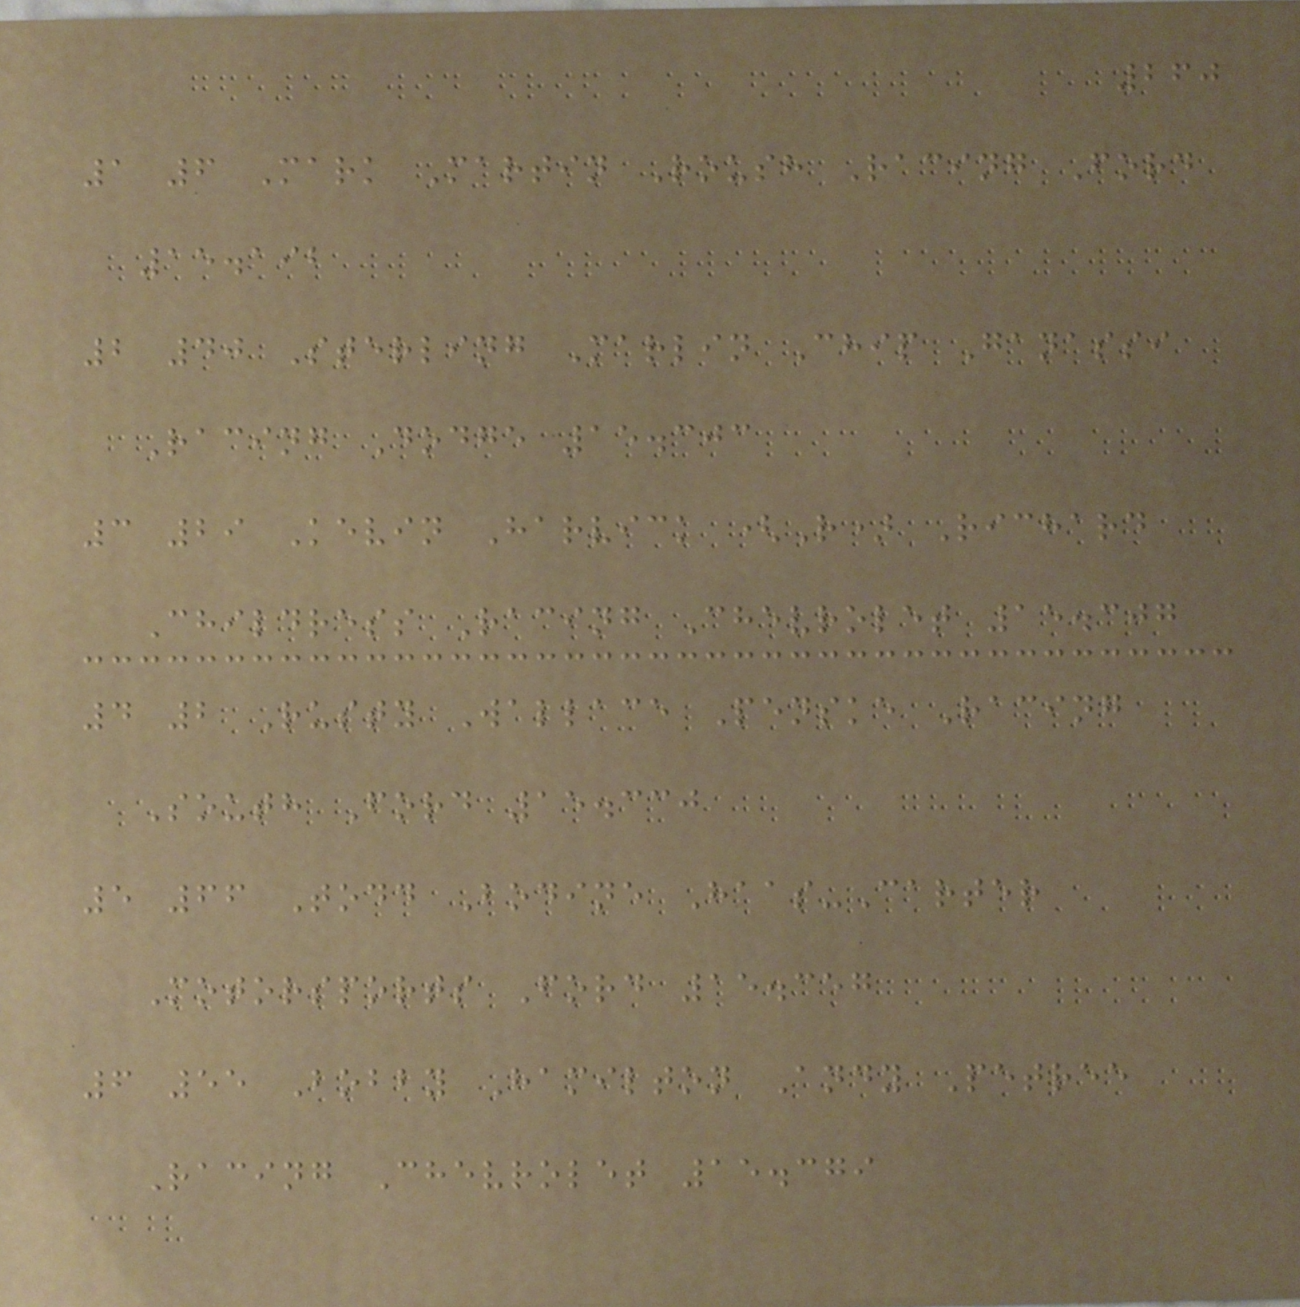260
1 6 Mark Martin Roush Racing Ford
15.192
2 40 Sterling Marlin Chip Ganassi
Racing Dodge 15.303
3 29 Kevin Harvick (R) Richard
Childress Racing Chevrolet 15.307
4 2 Rusty Wallace Penske Racing
South Ford 15.330
5 66 Todd Bodine Haas-Carter
Motorsports Ford 15.357
6 55 Bobby Hamilton Andy Petree
Racing Chevrolet 15.379
